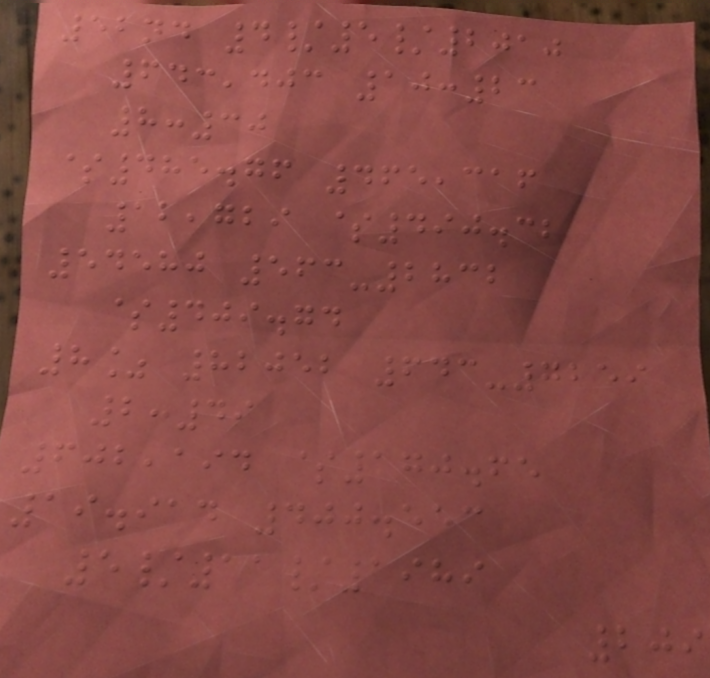52nd 4/5/2010
643,403 10:23
8:30
$485.76 465,316
12,729 $490.32
54580 563-2832
$409.74
8% 82052 643-7259
2:49
602,194 $170.65
19.914 400.553
5/11/1989
209
